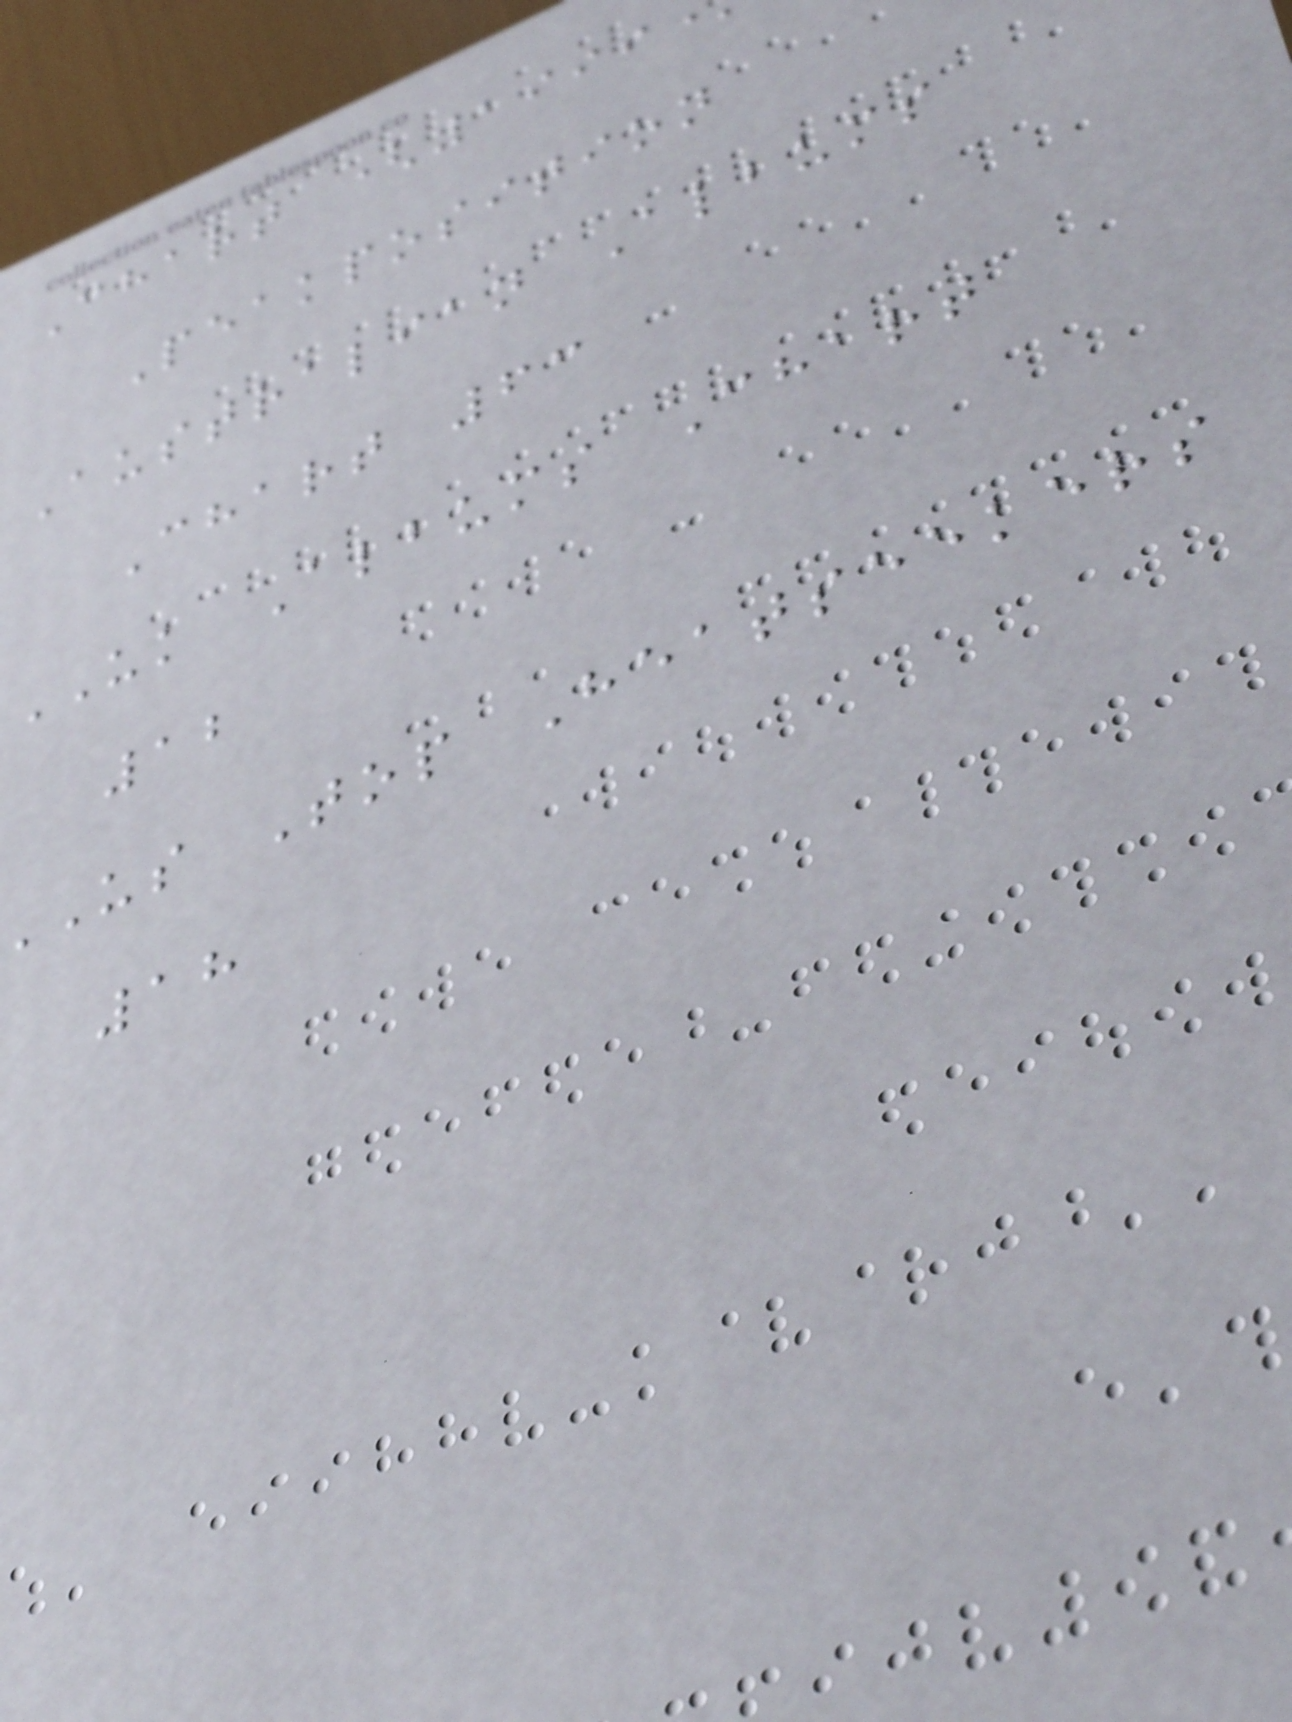Chart (1999
Peakposition
Australian Albums
Chart 63
UK Albums Chart
12
us Top Heatseekers
18
